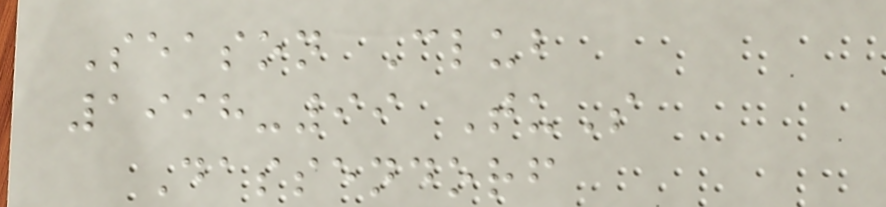Season Club
1998-99 TuS
Dassendorf
